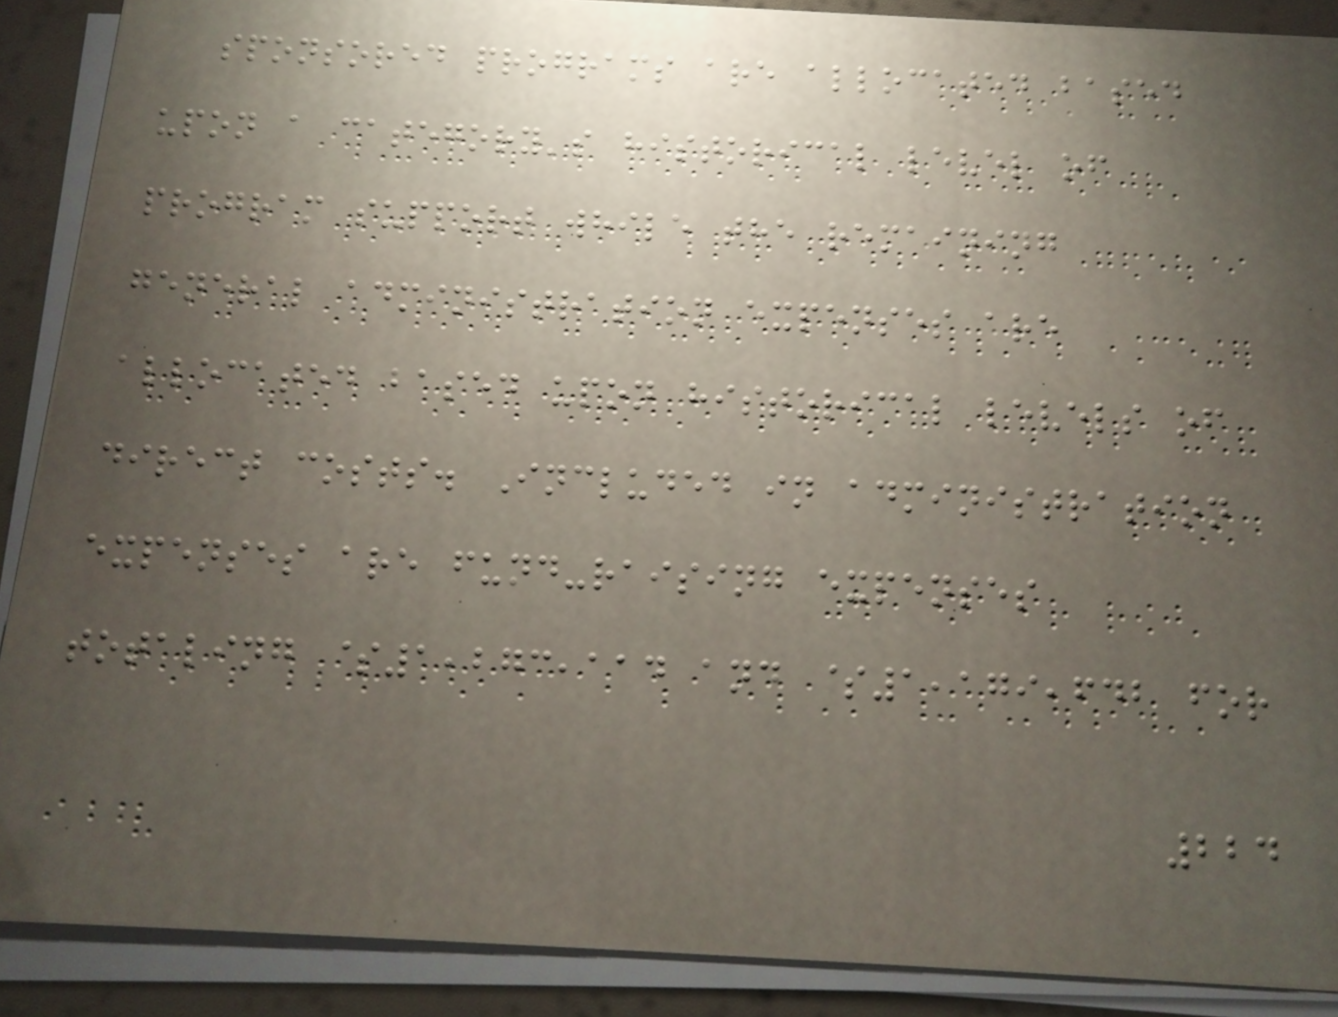sponsored programs are allocated based
upon a category's historical level of
program support while the remaining
general administration expenses are
allocated based upon historical levels of
direct costs. Included in administration
expenses are fund-raising expenses
totaling $1,273,114 and $1,179,642 for
224
